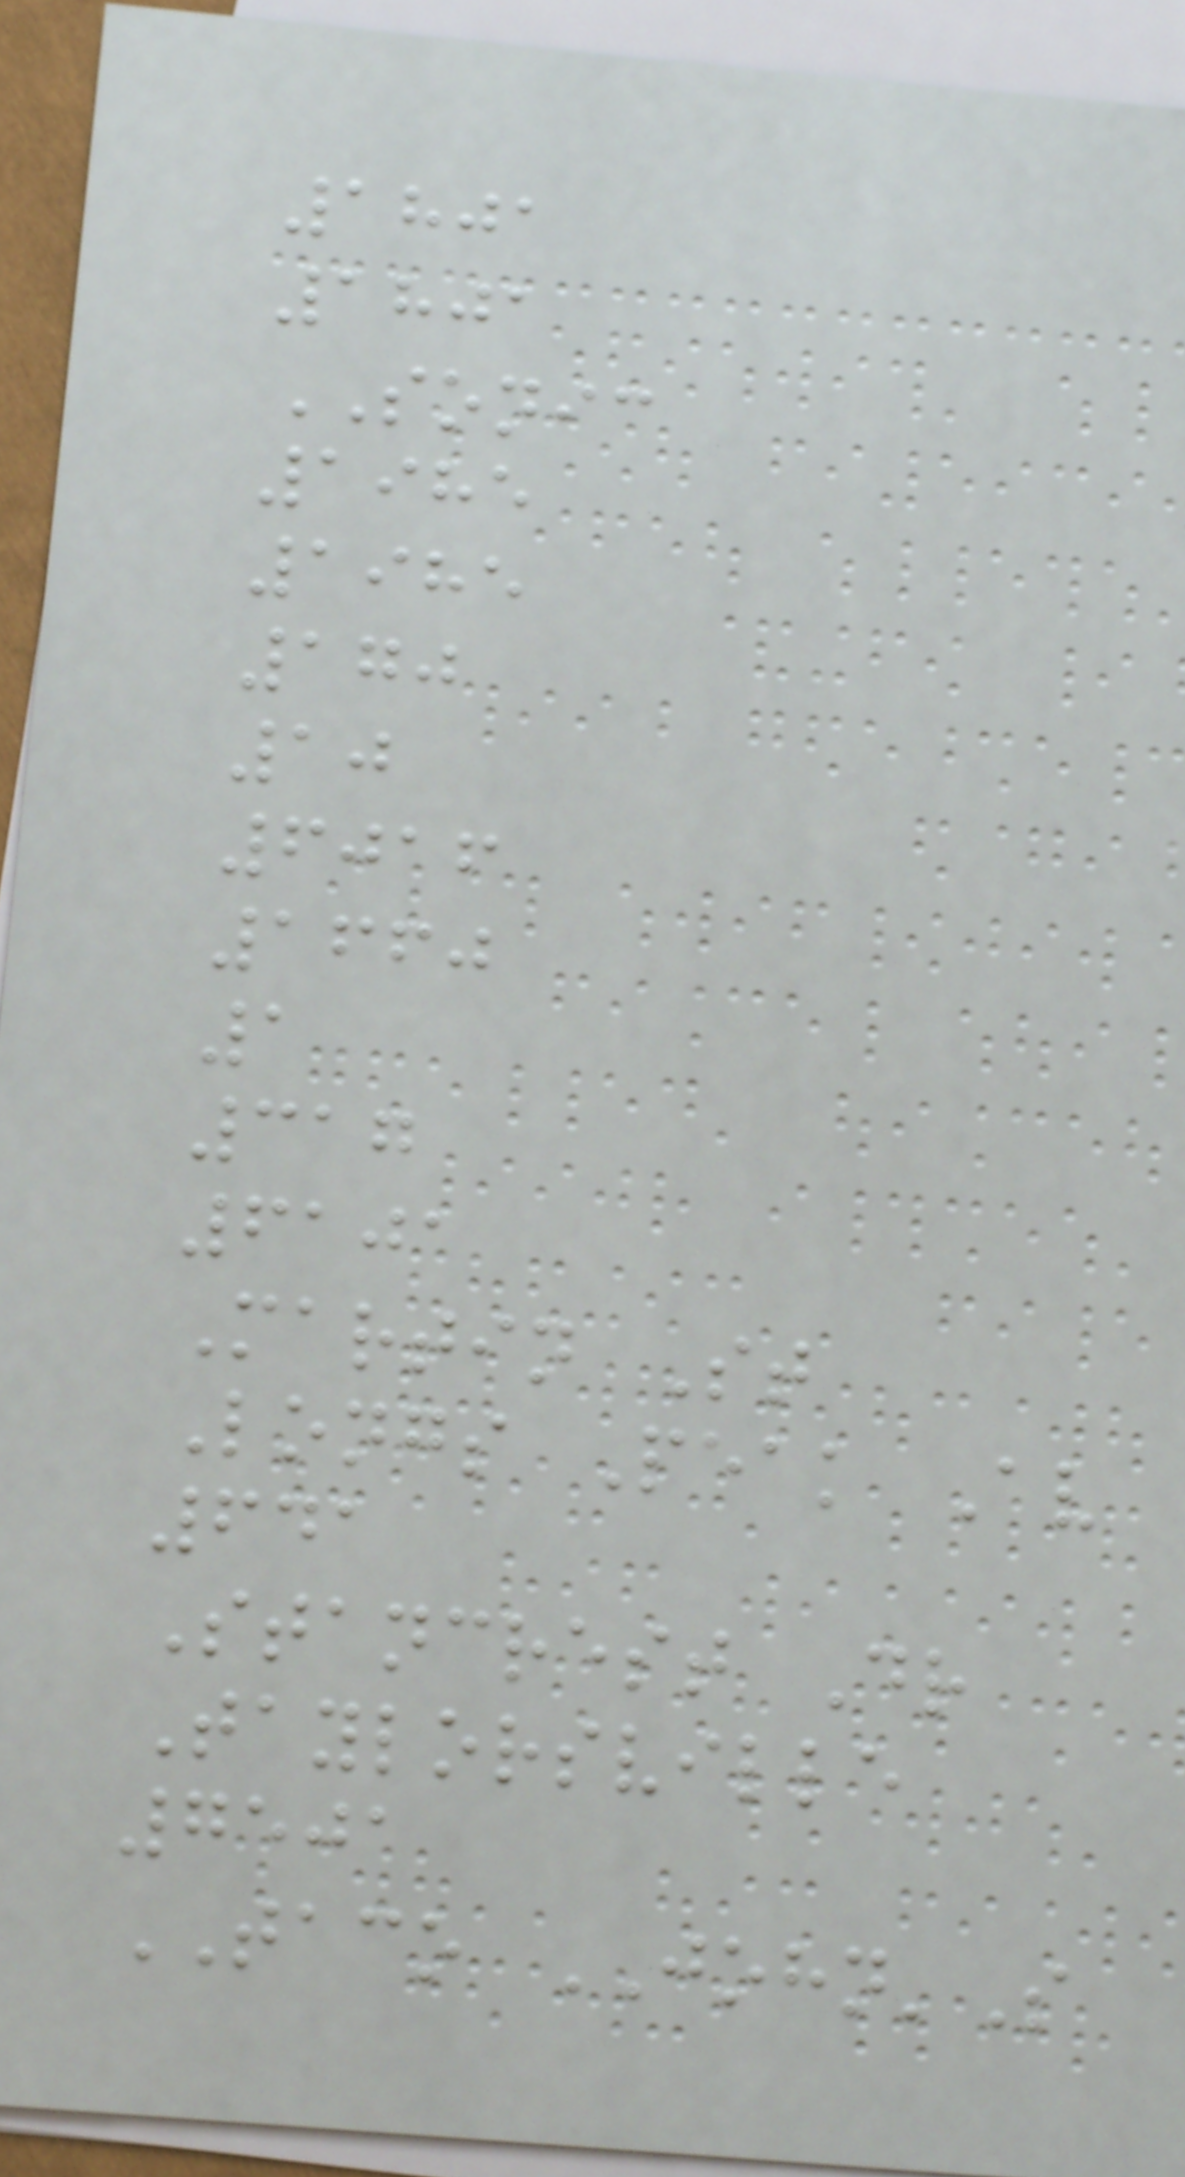1801
1801
SONIC
1985
1985
170
10
6016
1660
1
317
6101
Martin St
Longs Peak Av
641
Stancrest Dr
Taylorsville
7501
TACO JOHN'S
